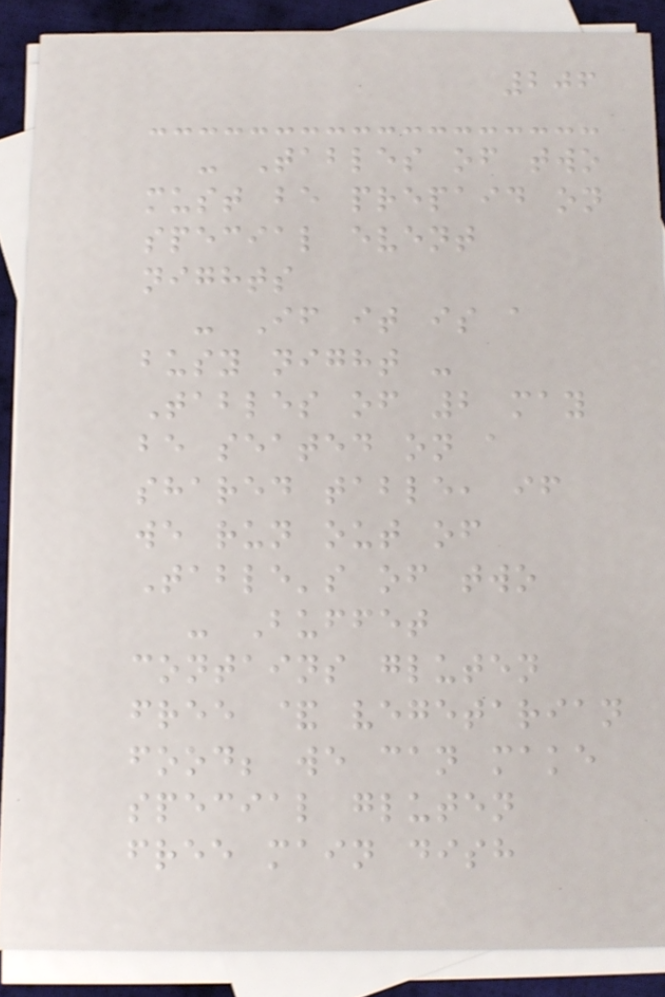206
- Tables of two
must be prepaid on
special event
nights
- If it is a
busy night -
Tables of 2 may
be seated on a
shared table, if
we run out of
Table's of two
- Buffet
contains gluten
free & vegetarian
food; we can make
special gluten
free main dish
